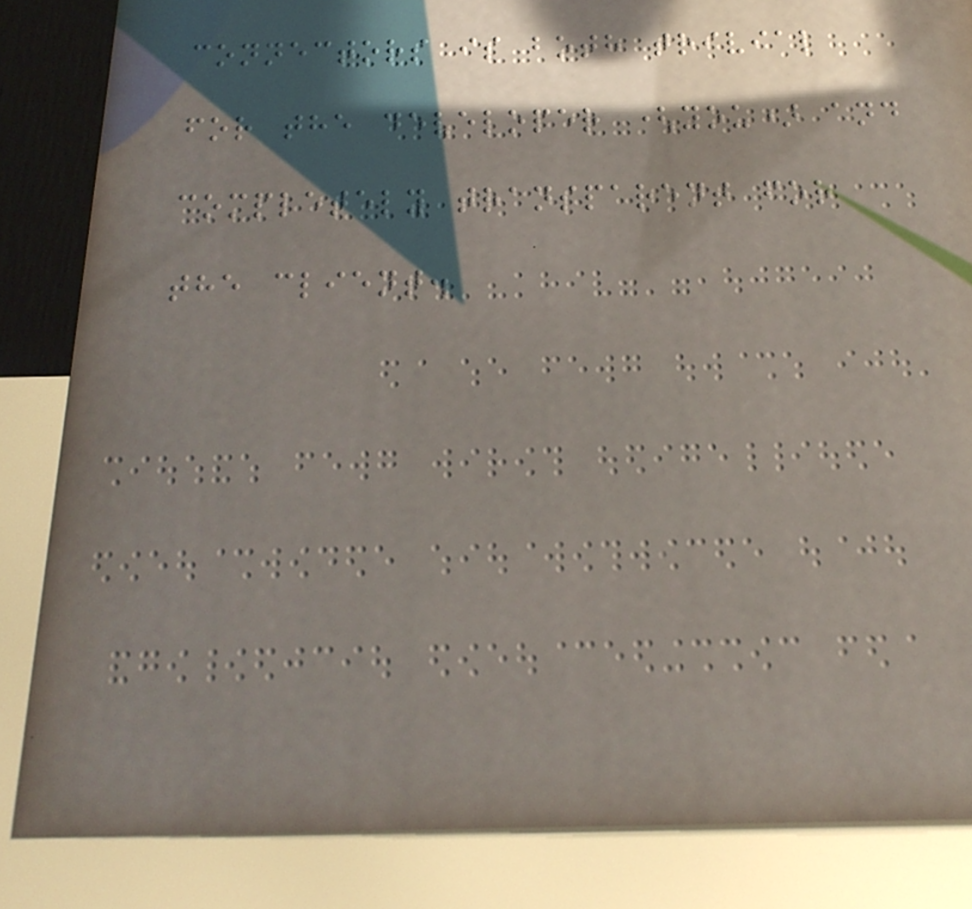connectors is both trivial
for the developer (you) and
completely transparent for
the client.
